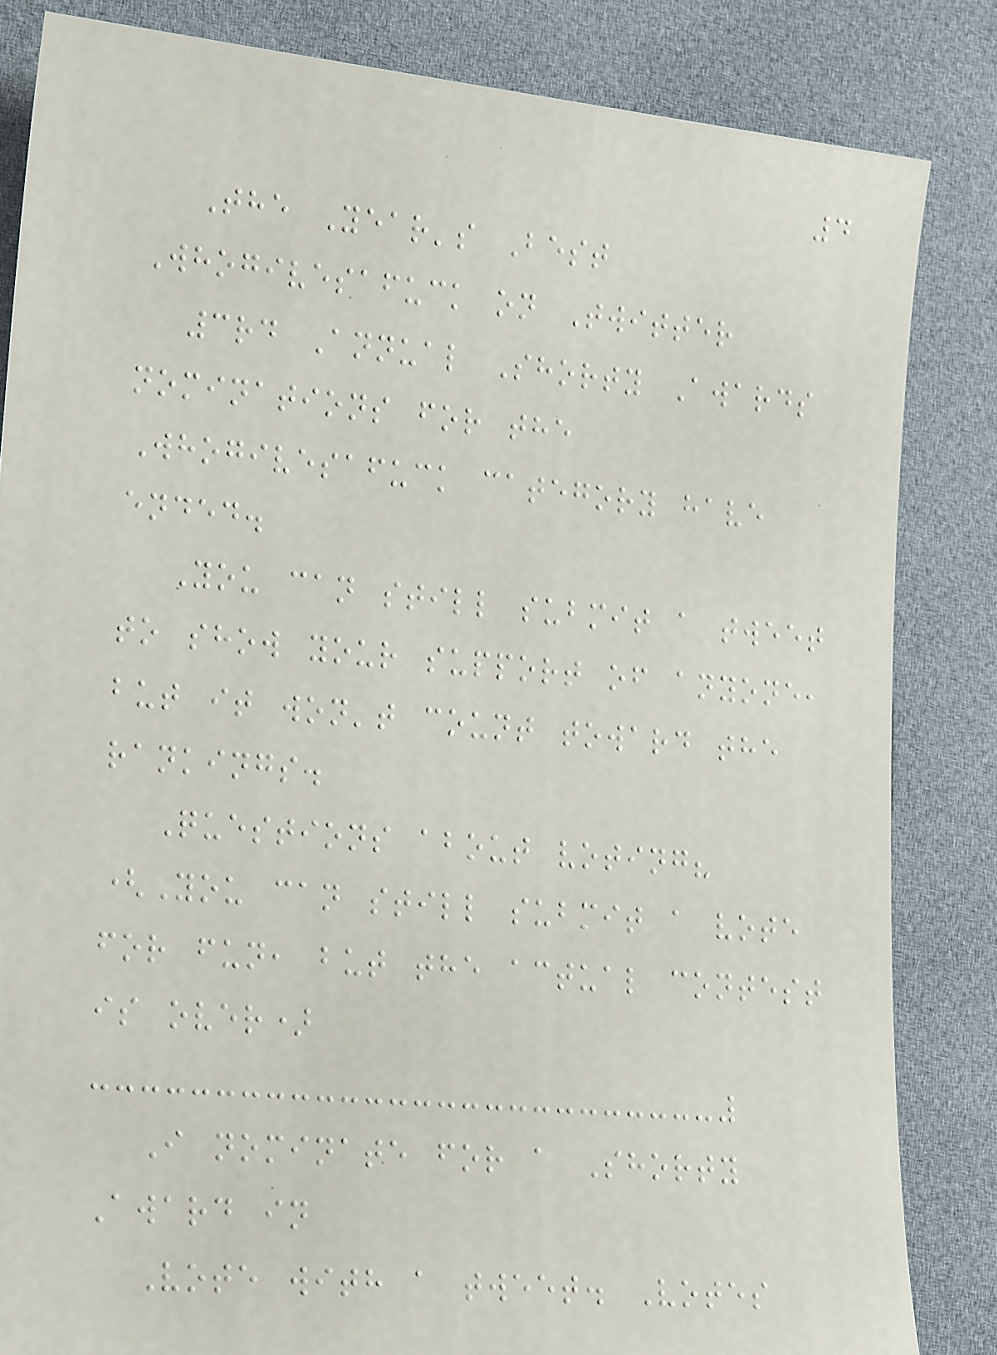4
The Year's Best
Whogivesafuck on Twitter
3rd Annual Shorty Awards
nominations for the
Whogivesafuck category have
ended.
You can still submit a tweet
to show your support of anyone,
but it won't count toward the
rankings.
Questions about voting?
(You can still submit a vote
for fun, but the actual contest
is over)
I nominate for a Shorty
Award in
Vote with a tweet. Votes
